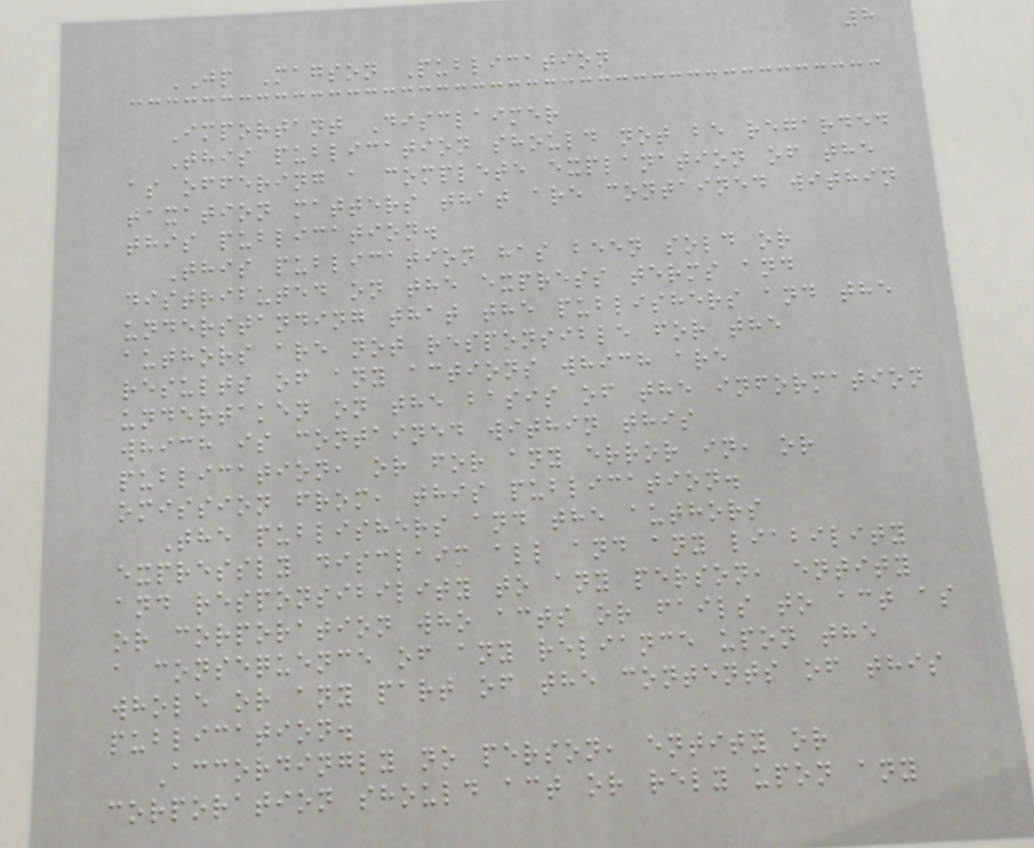8
JP Magson Publication
Important Disclaimer
This publication should not be regarded
as offering a complete explanation of the
taxation matters that are contained within
this publication.
This publication has been sold or
distributed on the express terms and
understanding that the publishers and the
authors are not responsible for the
results of any actions which are
undertaken on the basis of the information
which is contained within this
publication, or for any error in, or
omission from, this publication.
The publishers and the authors
expressly disclaim all and any liability
and responsibility to any person, entity
or corporation who acts or fails to act as
a consequence of any reliance upon the
whole or any part of the contents of this
publication.
Accordingly no person, entity or
corporation should act or rely upon any
